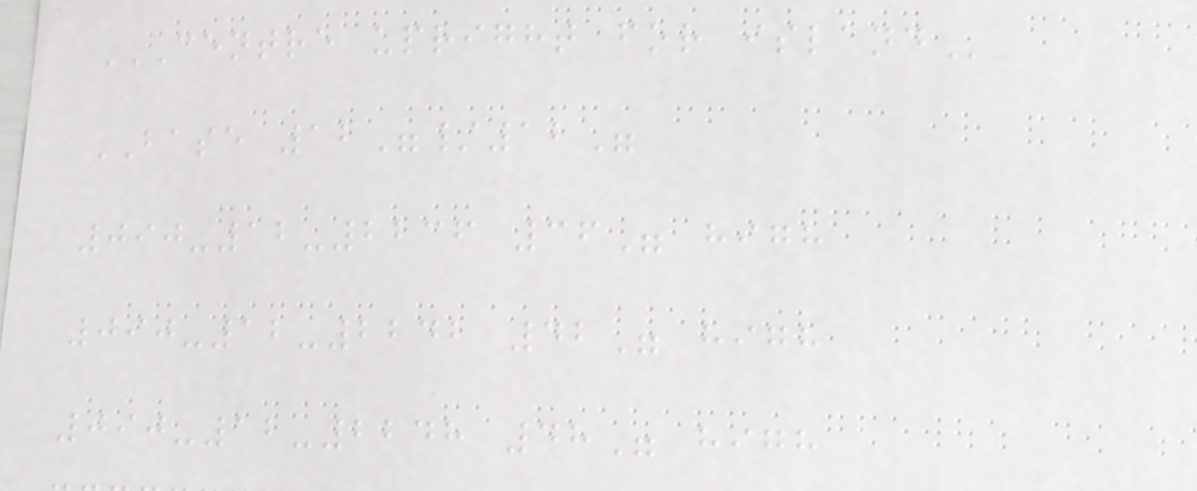CENTRE UPRIGHT FOR ISLAND
BASE 12"/12"
090-12-2236 36" high
090-12-2242 42" high
090-12-2248 48" high
